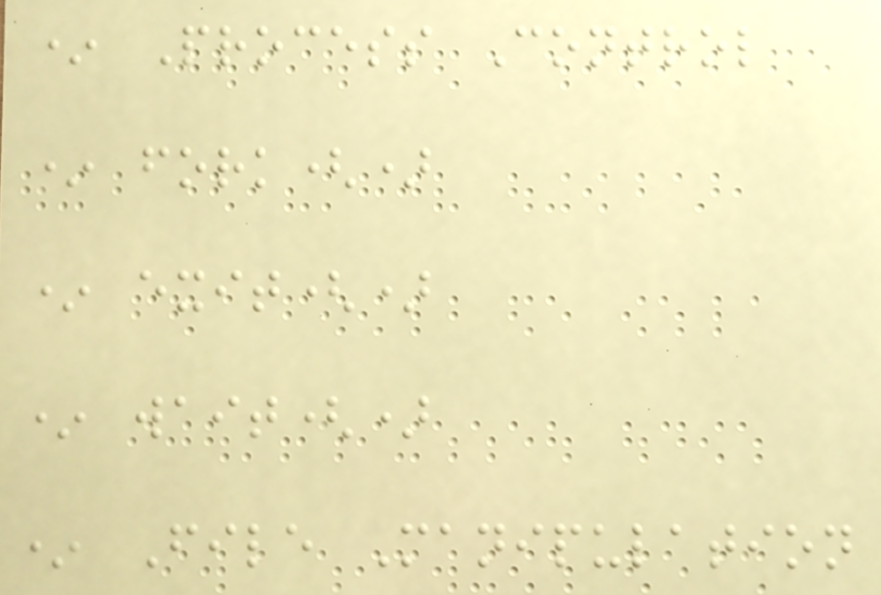* Process Control
* fork()
* exit()
* wait()
* File Manipulation
